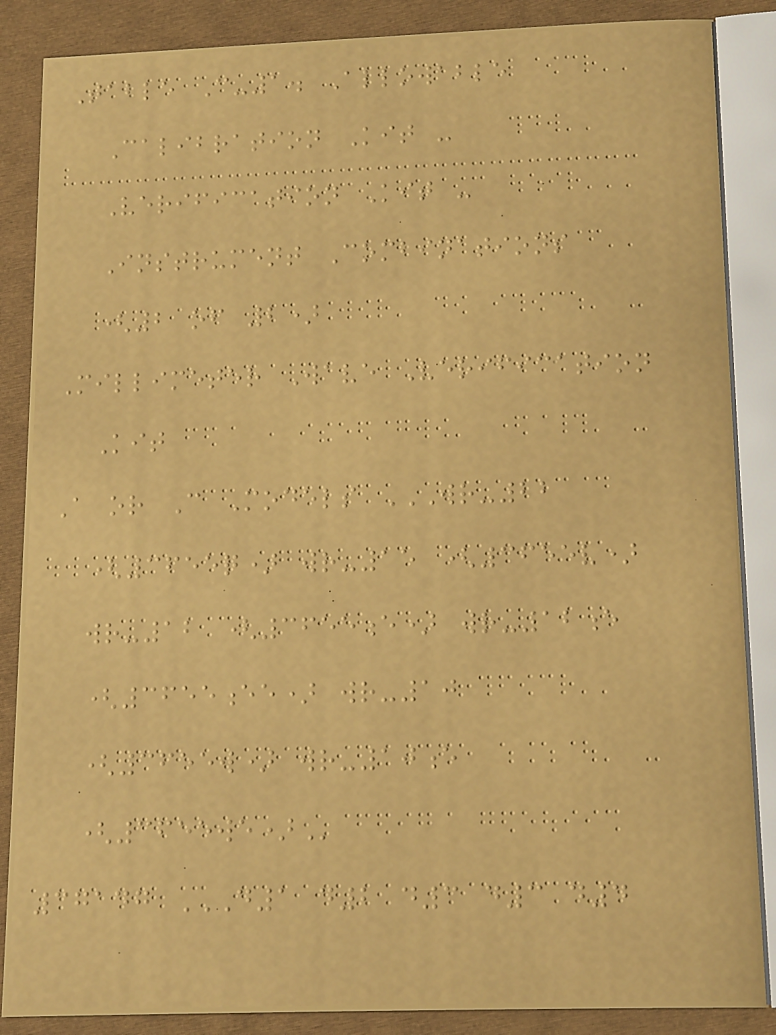Table C-1. Allowable
Calibration Kit -
Verification Kit -
Instrument Combinations
(2 of 2)
Millimeter Wave Verification
Kit
A or C Models WR-22
(3655Q) WR-15 (3655V)
WR-12 (3655E) WR-12E
(3655EE) WR-10
(3655W) WR-10E
(3655WE)
37147 D1 D2 D3 D3 D4
